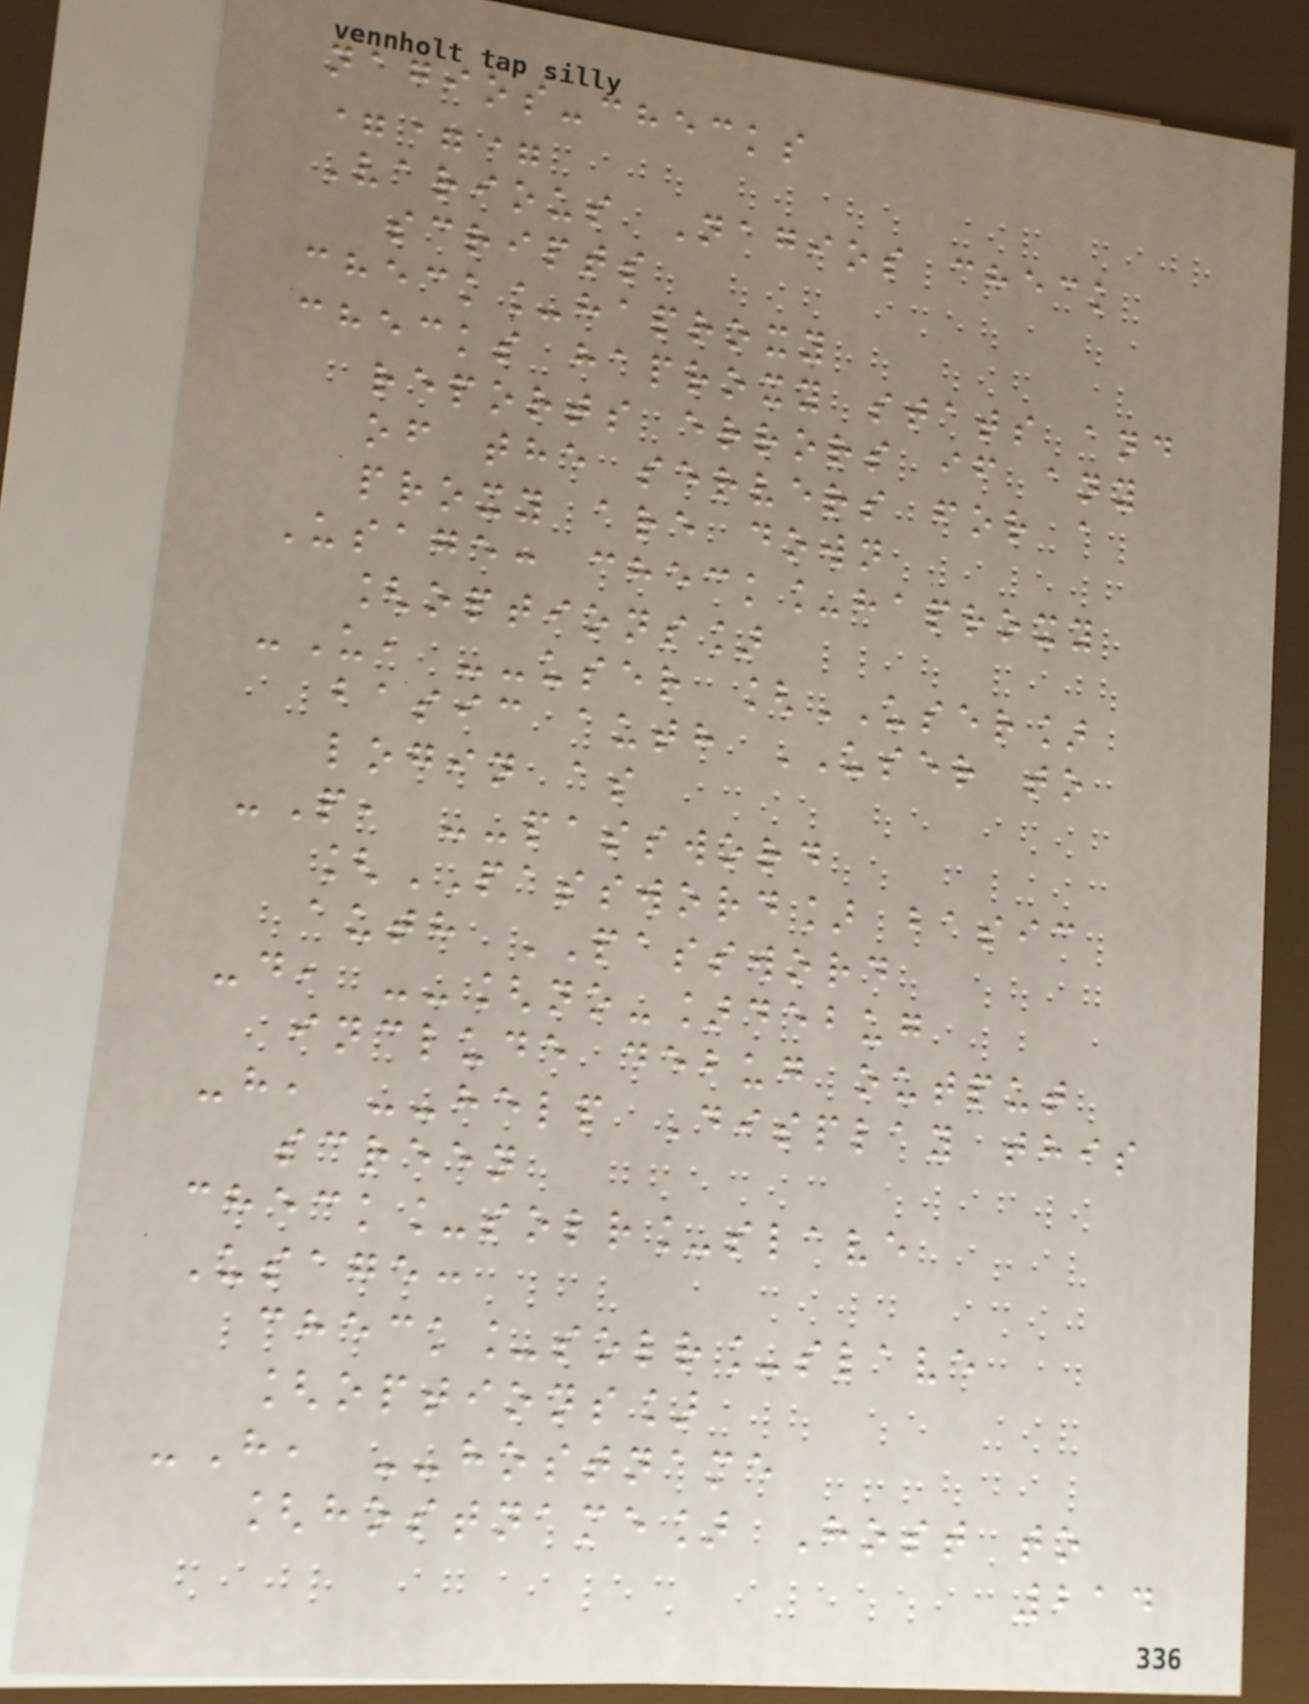nagios-checks
===
Various Nagios check
scripts
check_haproxy
checks haproxy stats and
reports errors if any
of the servers for a
proxy are down
Usage: check_haproxy
[options]
-U, --user [USER]
basic auth USER to
login as
-P, --password
[PASSWORD] basic
auth PASSWORD
-d, --[no-]debug
include debug output
-h, --help Display this
screen
check_solr_slave
Usage:
check_solr_slave
[options]
-H, --hostname
[hostname] Host to
214
